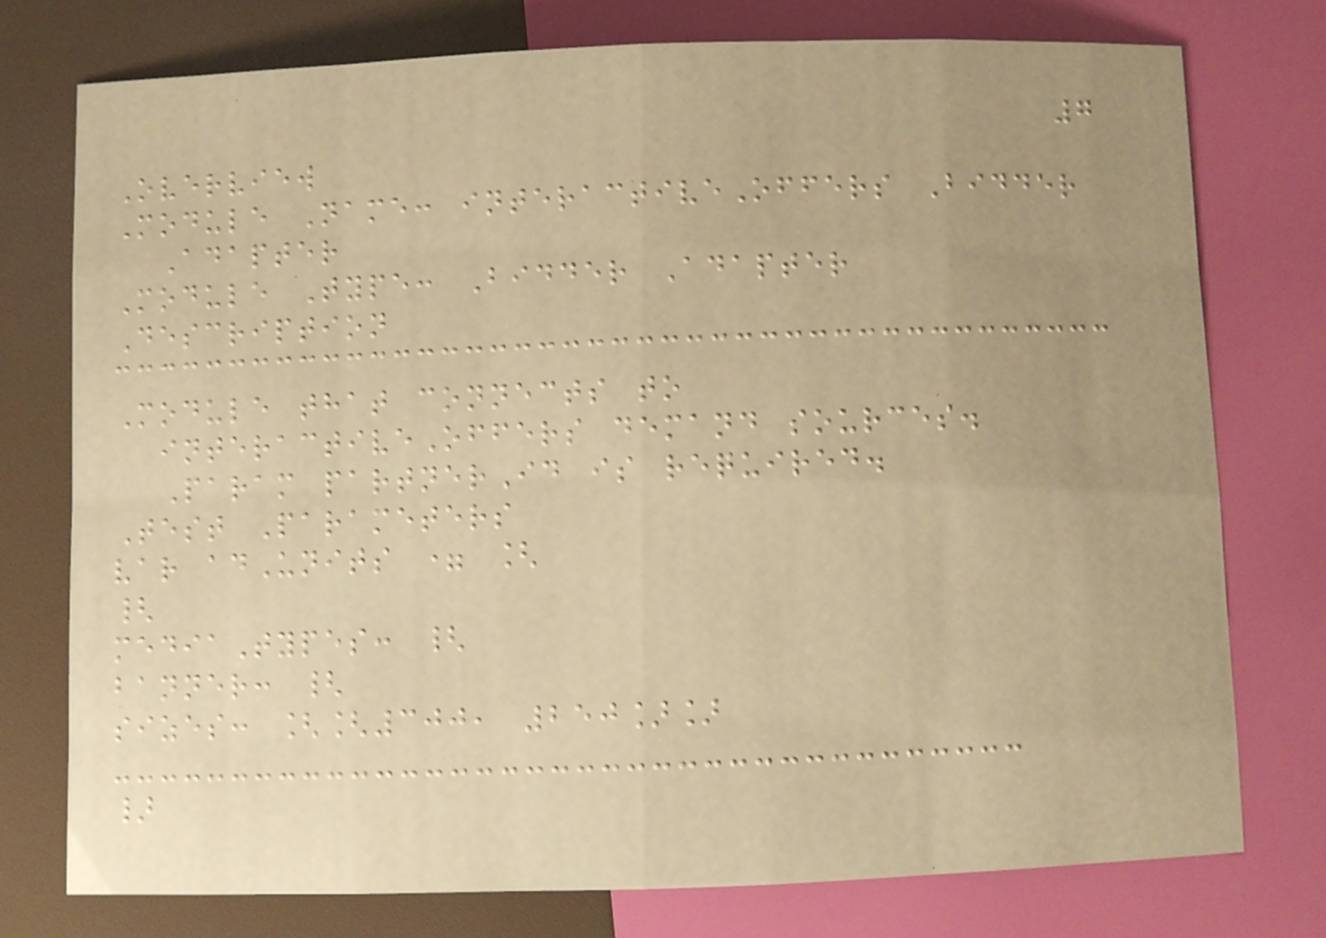7
Overview
Module Name: interactiveOffers Bidder
Adapter
Module Type: Bidder Adapter
Description
Module that connects to
interactiveOffers demand sources.
Param partnerId is required.
Test Parameters
var adUnits = [
{
mediaTypes: {
banner: {
sizes: [[300, 250]]
}
